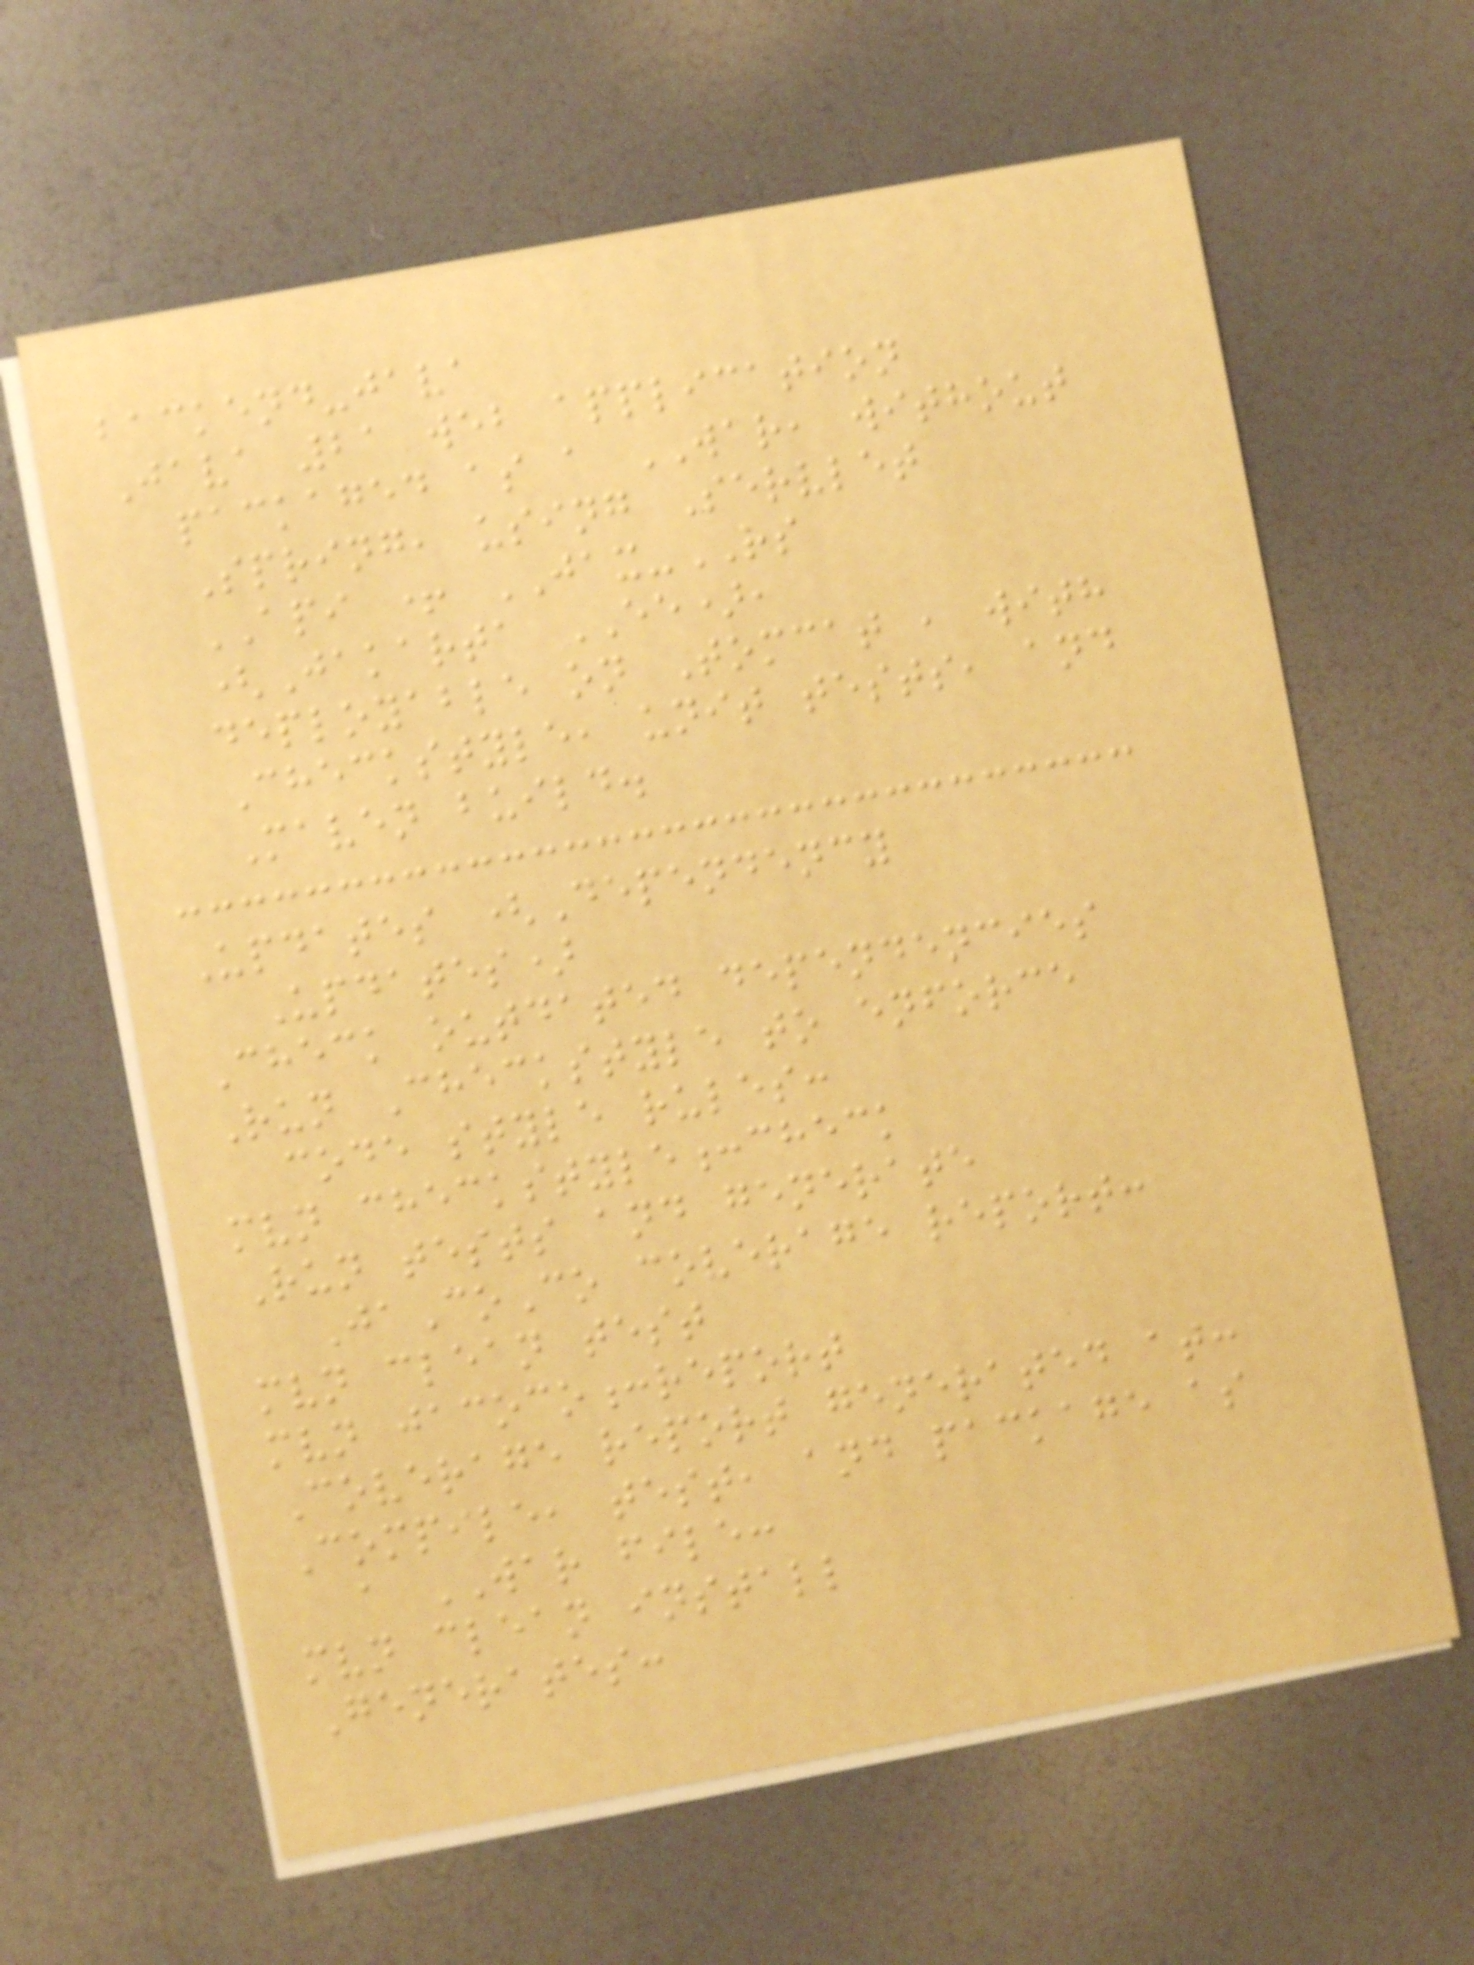backend-java
Java 21 web application
packaged as a WAR, without
Spring, using Servlet
API + JAX-RS
(Jakarta EE),
deployable on Tomcat , with
Checkstyle, unit tests, and
Maven build.
Updates (Dependency
Updates)
Check outdated dependencies
Run Checkstyle to enforce
code style rules:
mvn checkstyle:check
Run tests and generate
JaCoCo coverage report:
mvn clean test
mvn jacoco:report
Coverage report generated at:
Compile, test, and package as
a WAR file:
mvn clean install
Generates:
